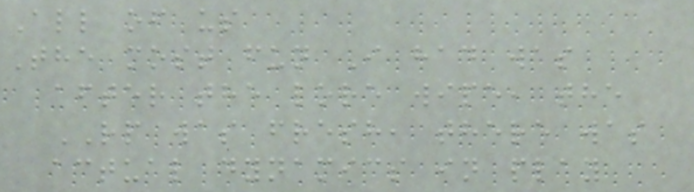All of us
The most fun I had was
after the lore wipe, the
RP was fresh, there was
actual dynamics in play
